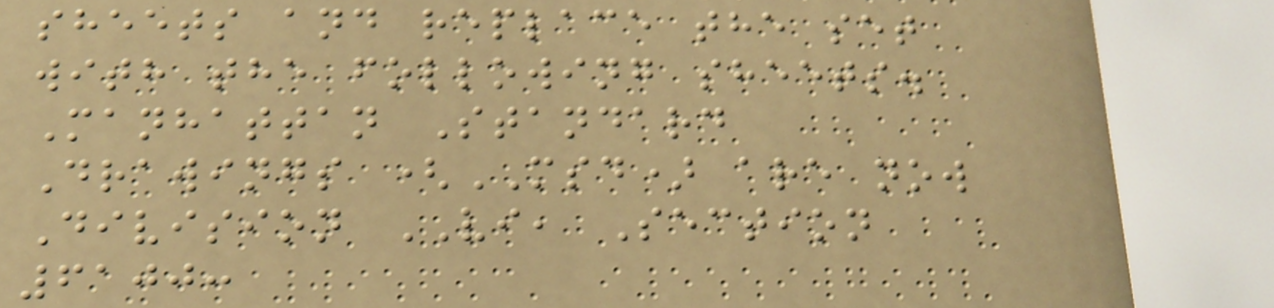sheets and replace the set
with the following sheets.
Manhattan Standard
Drawings (MSD) are now
Division VI, Section
6100:
